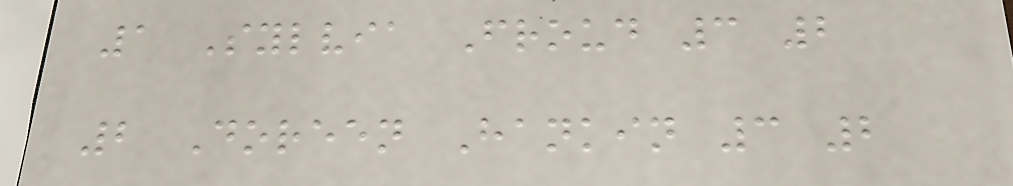1 Sylvia Froud 3 2
2 Doreen Hankin 3 2
